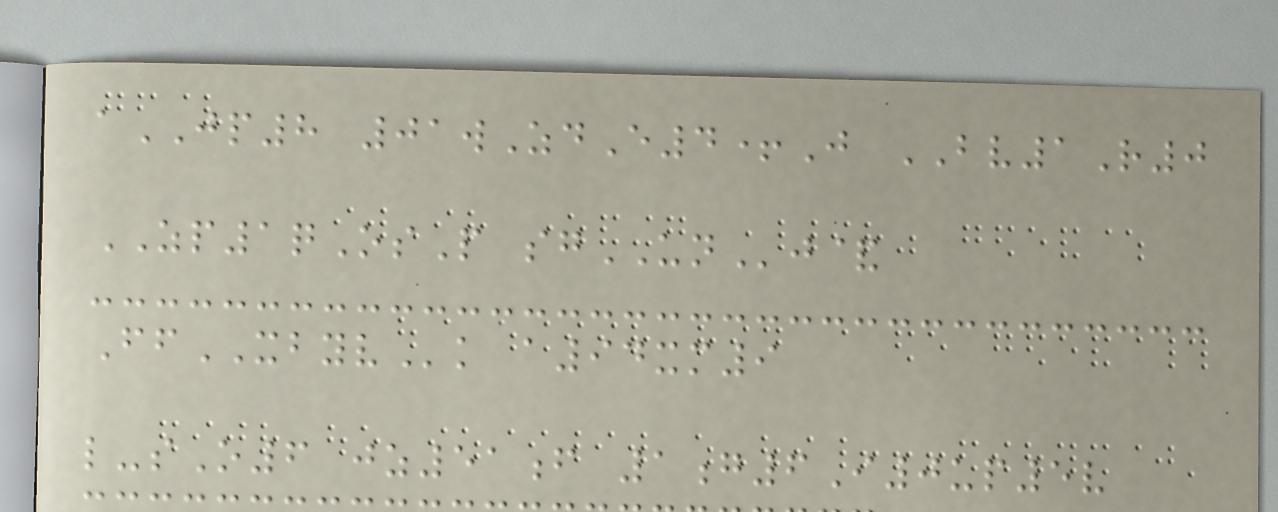aJP8 01wZdE4+J BV1R0
ZP1qOsP sgUNj&
FfXBYVk a94xm9
l-sO6 jz51f 1g6I0up5v
